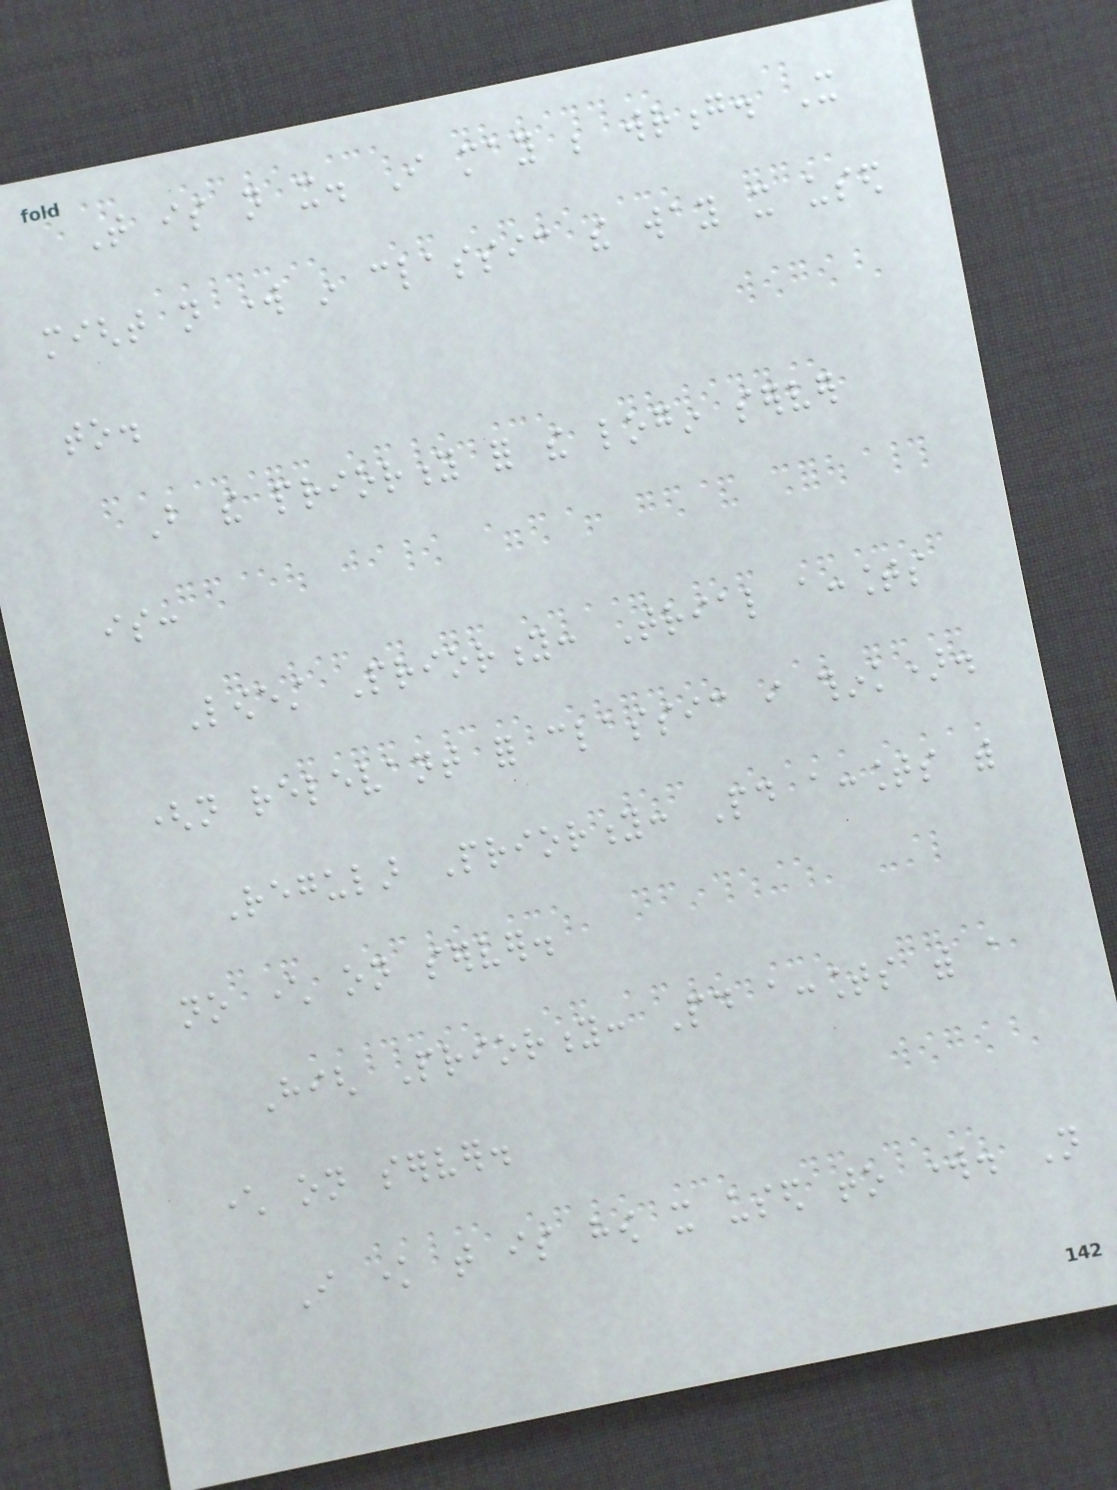That is not it. I may be wrong. It
might not work in classic the way it used
to.
But the priority for the login server
is:
Lowest Priority: Trial accounts
(not relevant for classic i think).
Regular Priority: Paid accounts with
no character on server.
High Priority: Paid accounts with a
character on server.
I know that is how it used to work. Not
